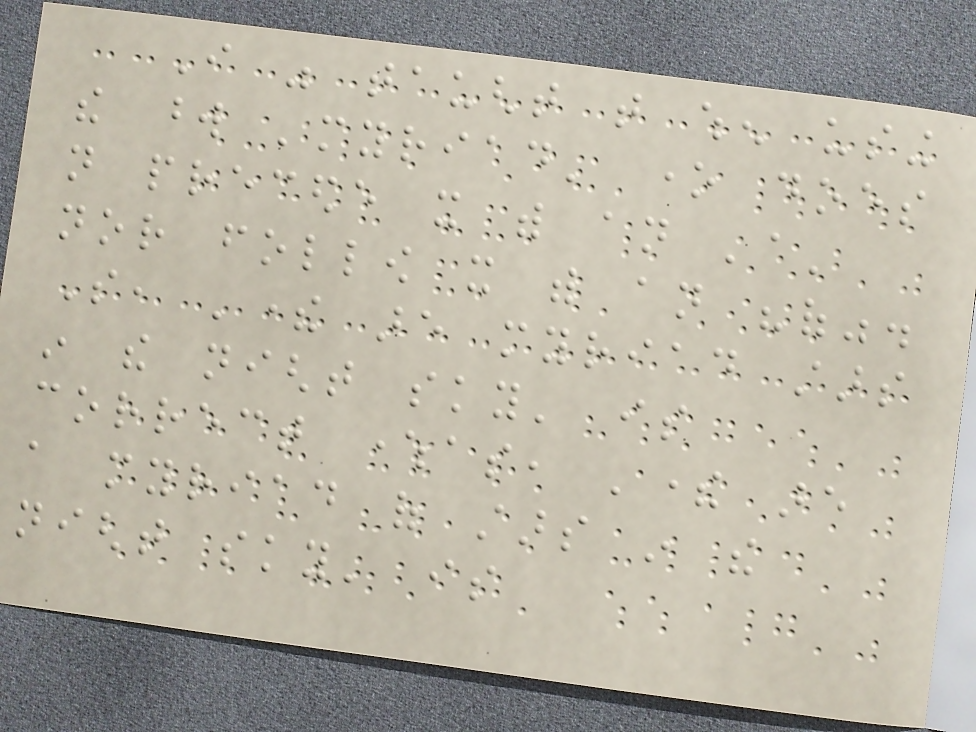I was taught that when using
the word 'myriad' one does
not precede it with an 'a'
nor follow it with an "of".
So, 'there are myriad stars
in the night sky' is
correct whereas, 'there are
a myriad of stars in the
night sky' is
